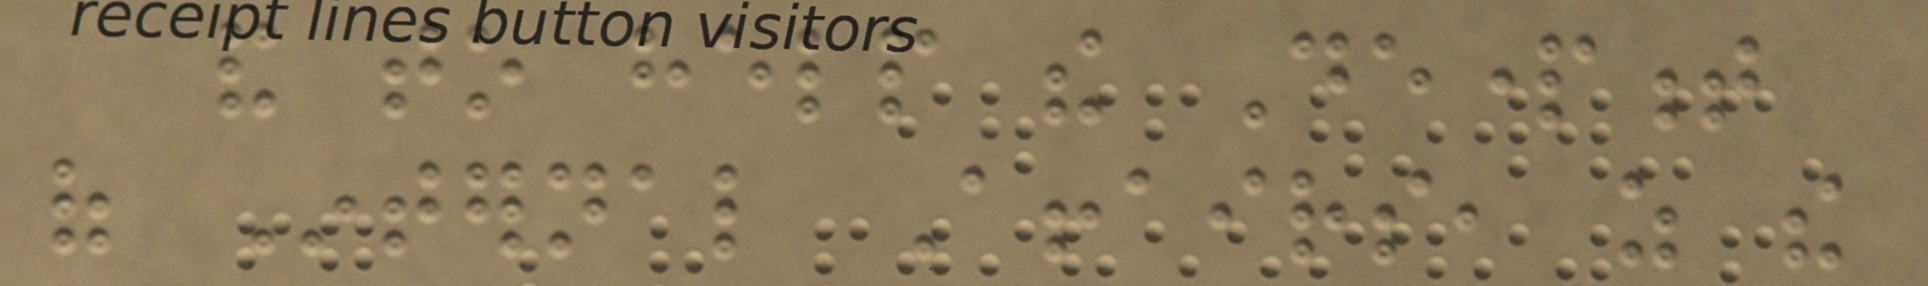and to help the Department
of Internal Affairs, as the
